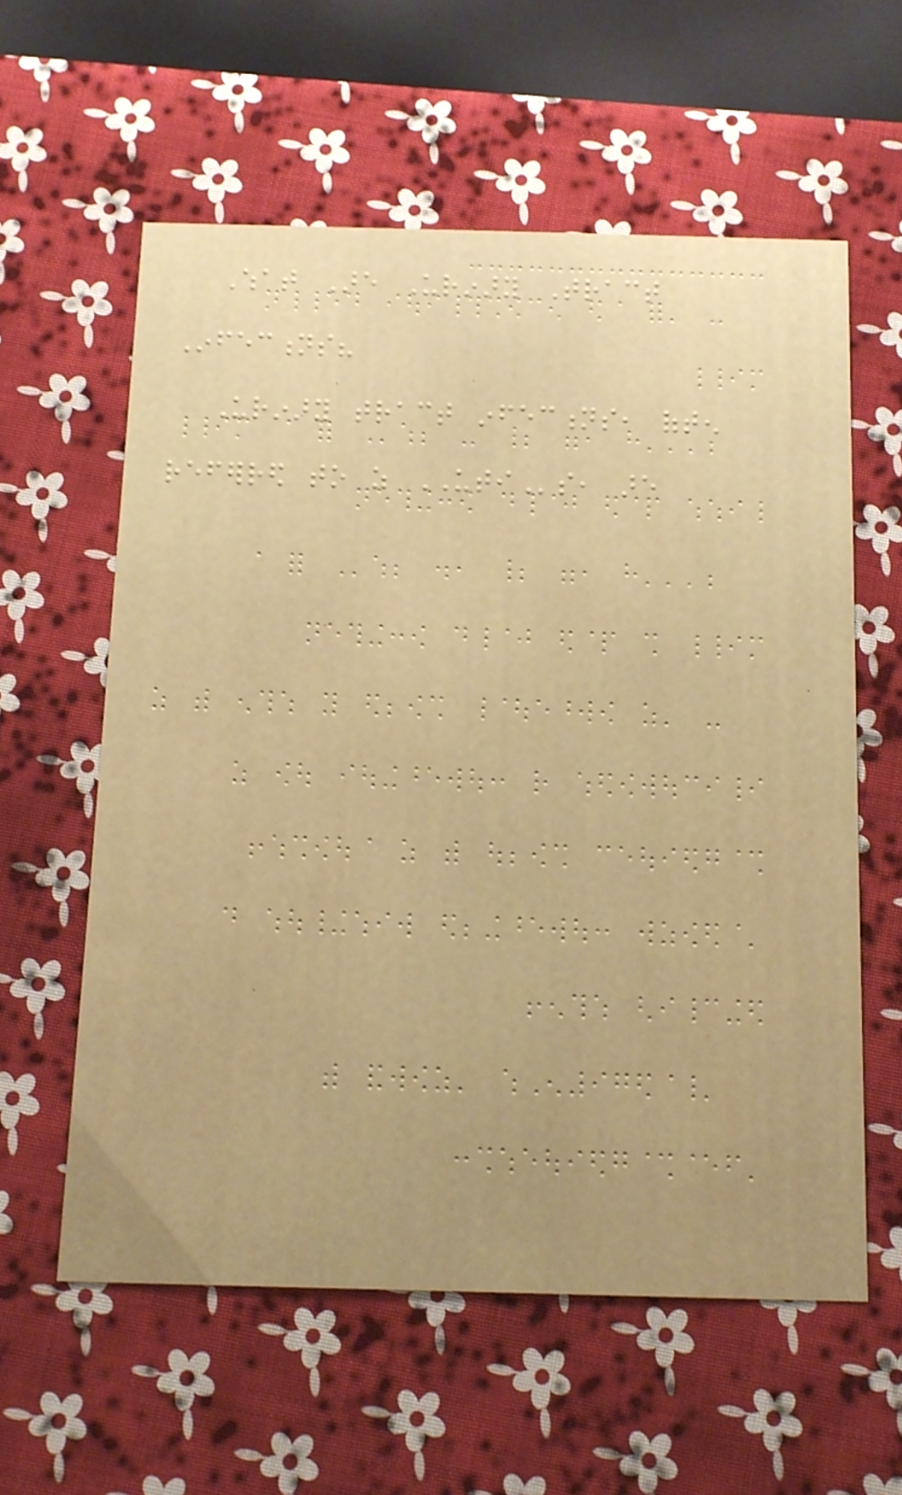What Are Urinary Tract
Infections?
Urinary tract infections, often
referred to as UTIs, are
